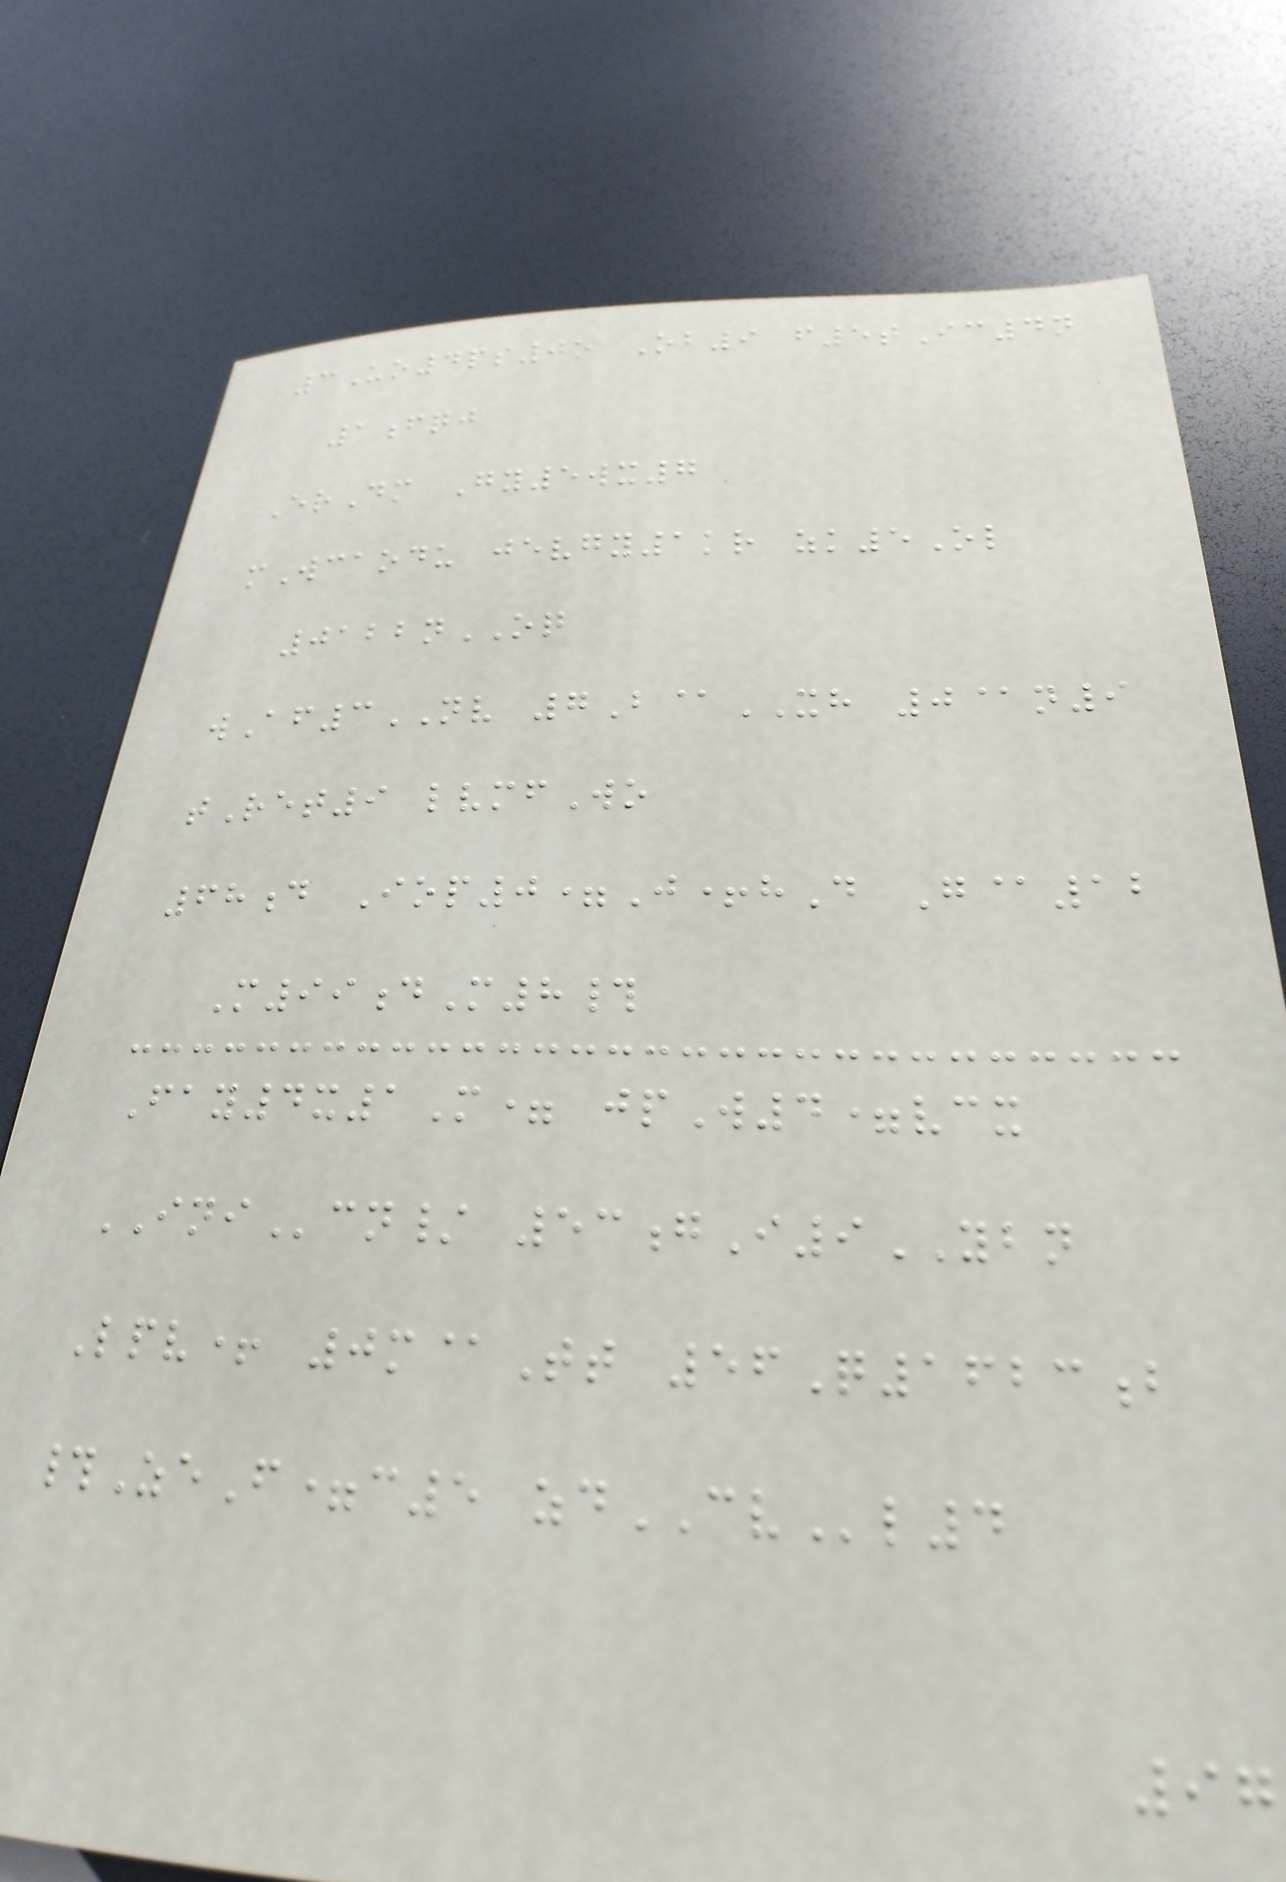3Uo4ps0o Ob9 f5tIc4n
1fqj
ErDm Gy5wx7
mWcaodu jevgy1kr zk5Ol
0122nOQ
wAf3NV 7B@XH 0@n9
tRet9 lvmfWo
68d Iop0=J+hD G@12
M99dM8#
Fay4x1M= jpW4=vcx
INIcn/ 53gI9YBN
Lpv+ 0m@Tt 56Q1623b
#ZeF=c5 zdCVl4
97
